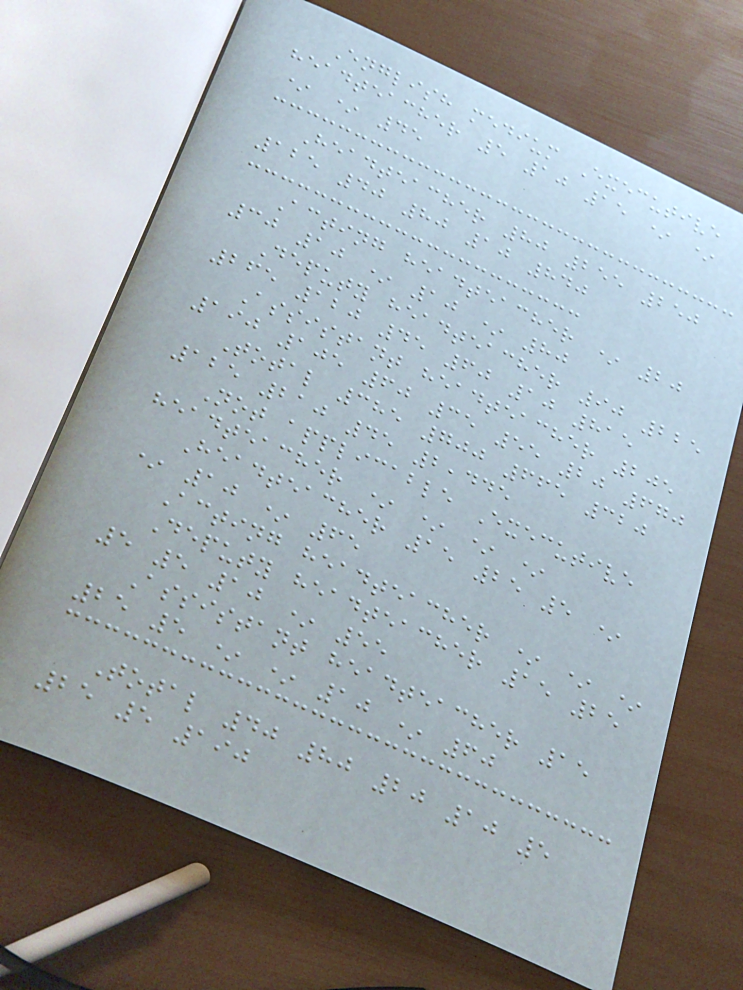English medium Executive
headteacher 5 10 15 * *
* * 45
Headteacher 80 255 250
125 40 80 10 840
Acting headteacher * 20
30 10 * 10 * 80
Deputy headteacher 90 225
265 120 45 60 10 815
Assistant headteacher 205
190 105 60 35 55 20 670
Total 385 700 665 320
125 210 45 2,445
Not applicable Executive
headteacher * * * *
Headteacher 15 25 5 *
* 10 * 65
Acting headteacher * * *
Deputy headteacher 15 25
5 5 10 * 55
Assistant headteacher 15
25 5 * * 10 * 60
Total 40 80 20 10 5
25 5 190
